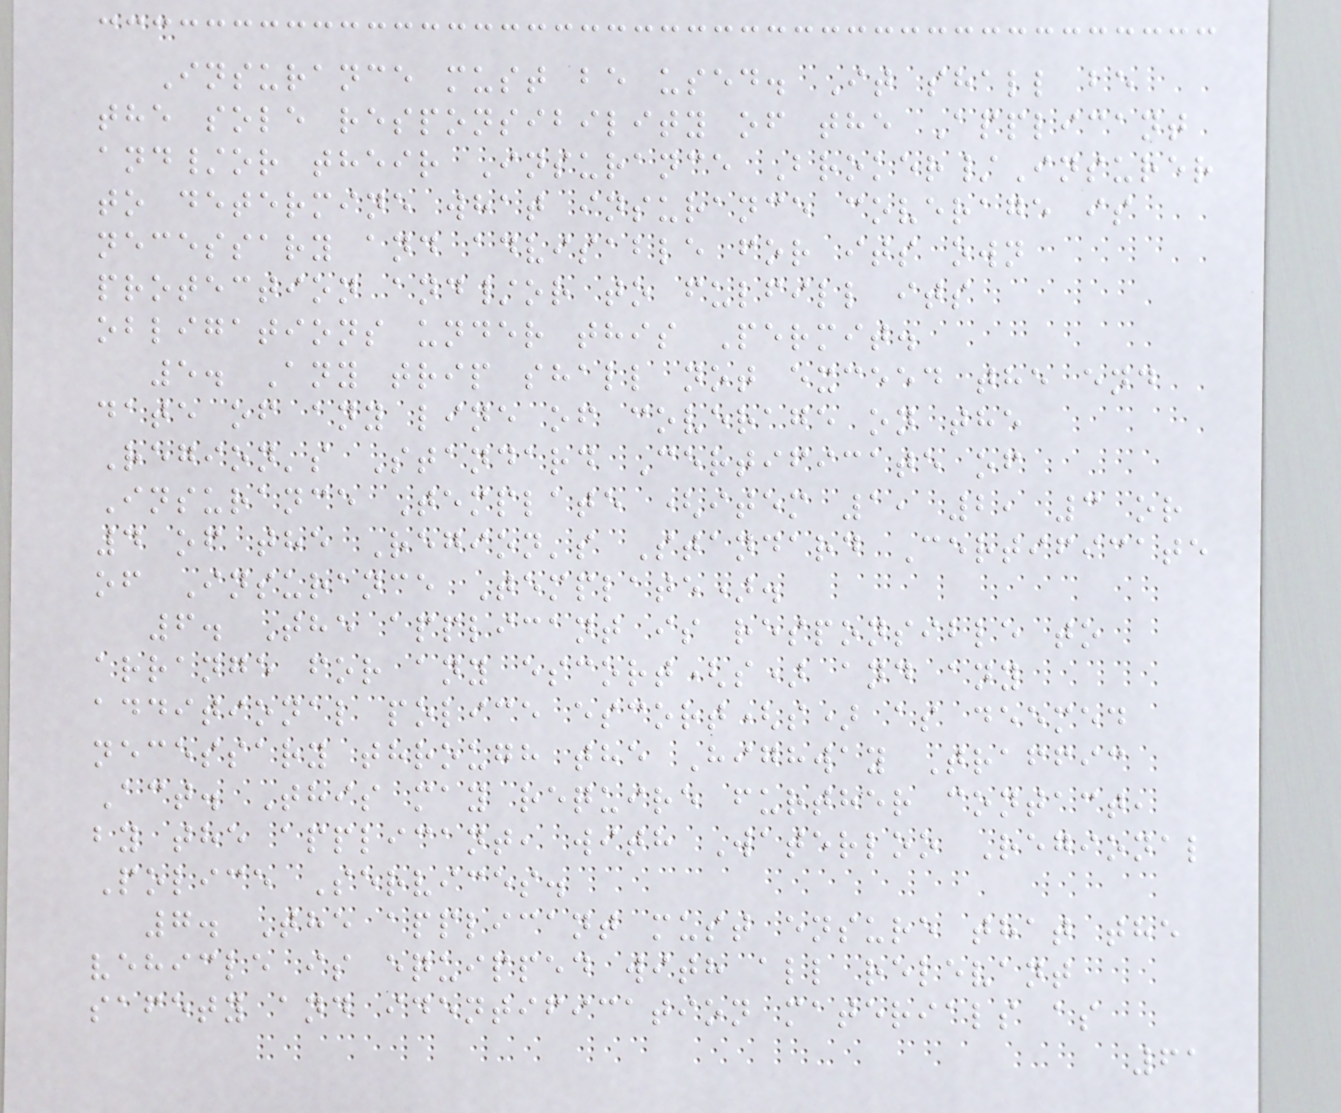Insurance must be used. It shall be
the sole responsibility of the Applicant
and/or their Insurance Broker/Insurer
to determine what insurance coverage is
necessary and advisable for its own
protection and/or to fulfill its
obligations under this Permit.
5. Any trip shall not exceed the end
date of any line of coverage on the
Region's Standard Certificate of
Insurance Template (item 1, 2, 3 or
4 of the Region's Standard Certificate
of Insurance Template).
6. The applicant is responsible to
arrange for any escort(s) and any
additional police escort(s) as deemed
necessary through the Highway Traffic
Act. This may require further contact,
by the applicant, with Waterloo Regional
Police Services.
7. The applicant must ensure that the
vehicle is equipped with all relevant
safety and identification materials as
61
